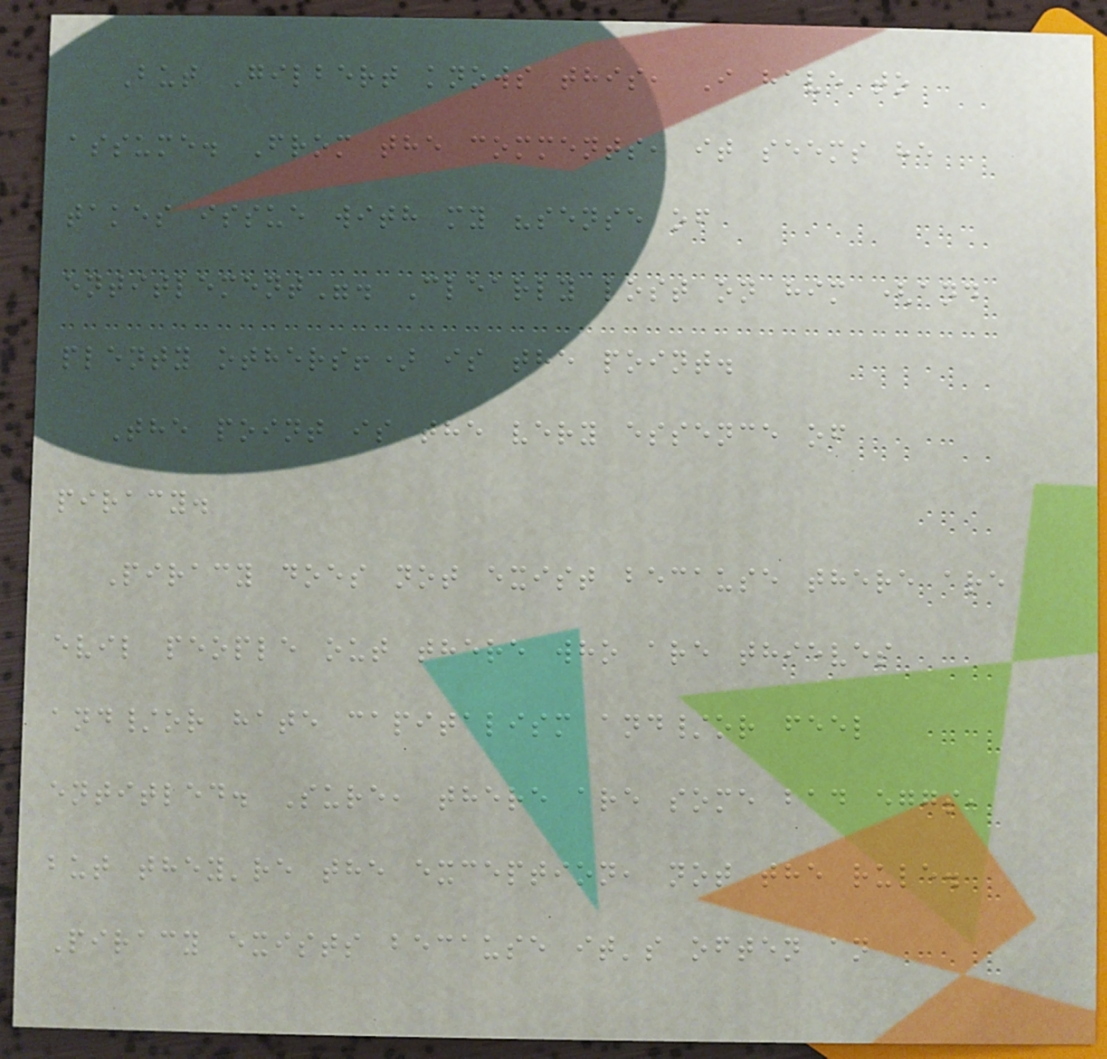But Gilbert knows this, I have to
assume. From the comments, it seems he
takes issue with my "sense of
entitlement". Clearly lost on him (and
plenty others!) is the point.
The point is the very essence of
piracy.
Piracy does not exist because there are
evil people out there who are thieves
and/or hate capitalism and/or feel
entitled. Sure, there are some bad eggs,
but they're the exception, not the rule.
Piracy exists because it's often an
